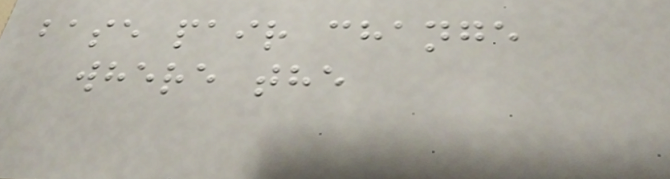base pair change
where the
